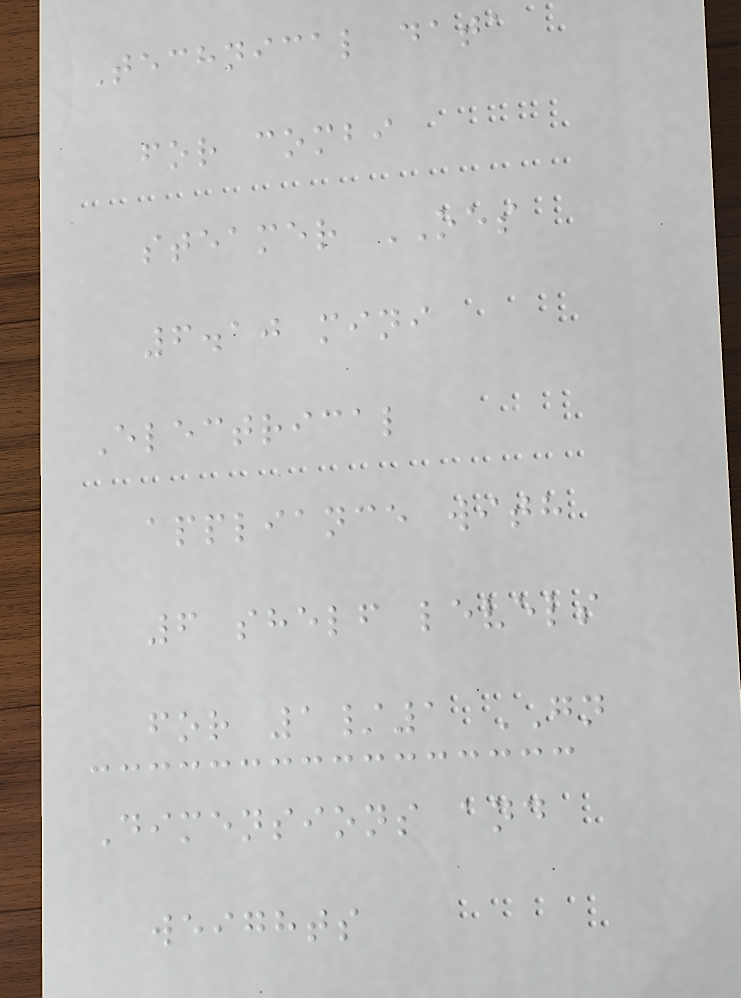Technical data
for combi
steamer OES
6.10 mini
Electrical
appliance with
6 shelf levels
for 1/1 GN
Dimensions and
weights
